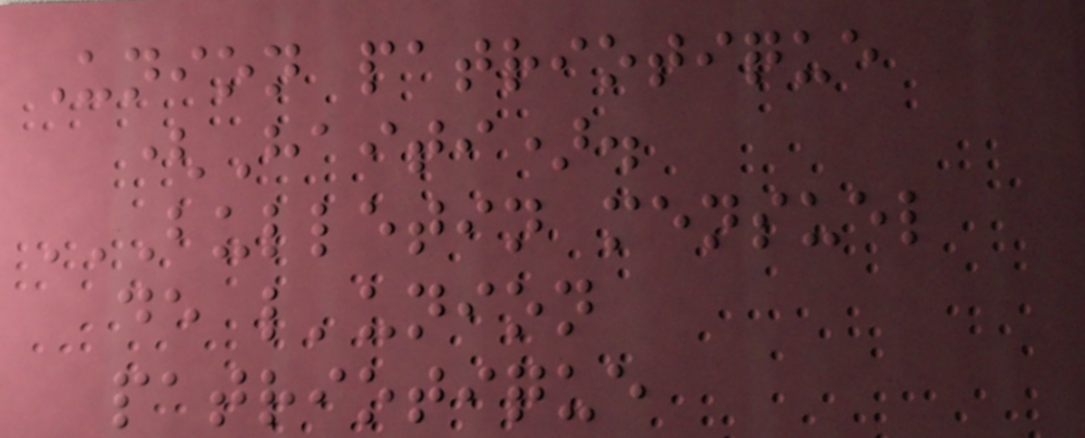Union patriotique
(Haiti).
BULLETIN MENSUEL
DE L'UNION
PATRIOTIQUE
